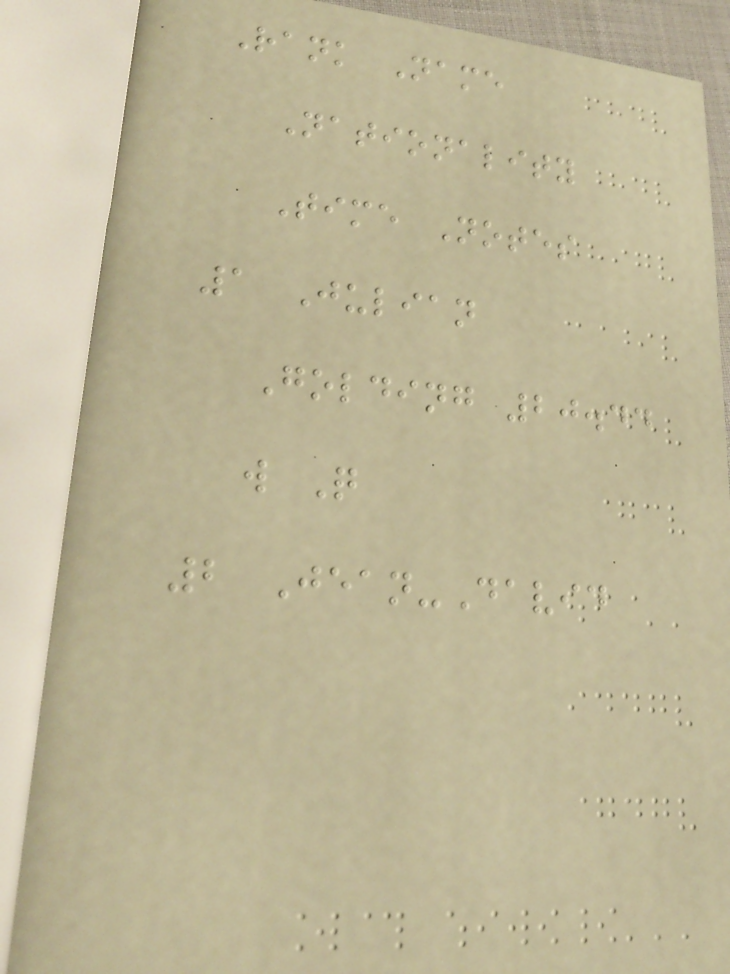Rank Name
Nationality
Time Notes
1 Julian
Golding 20.44
w Q
2 Jean-David
